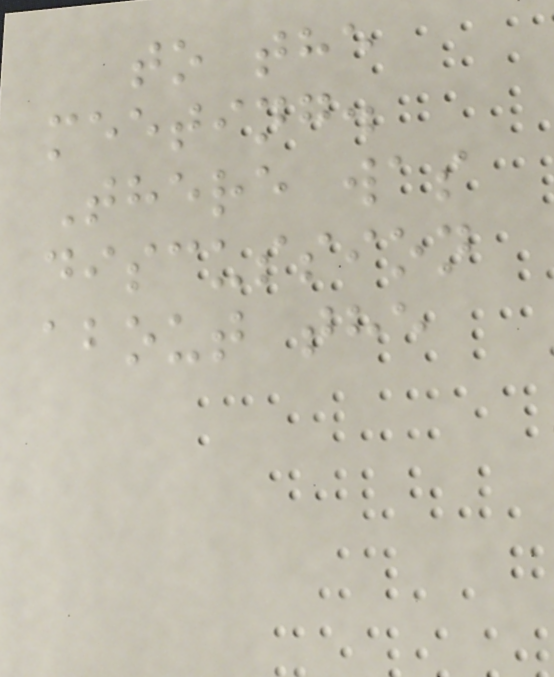to the
meeting.
There was
discussion
about the
